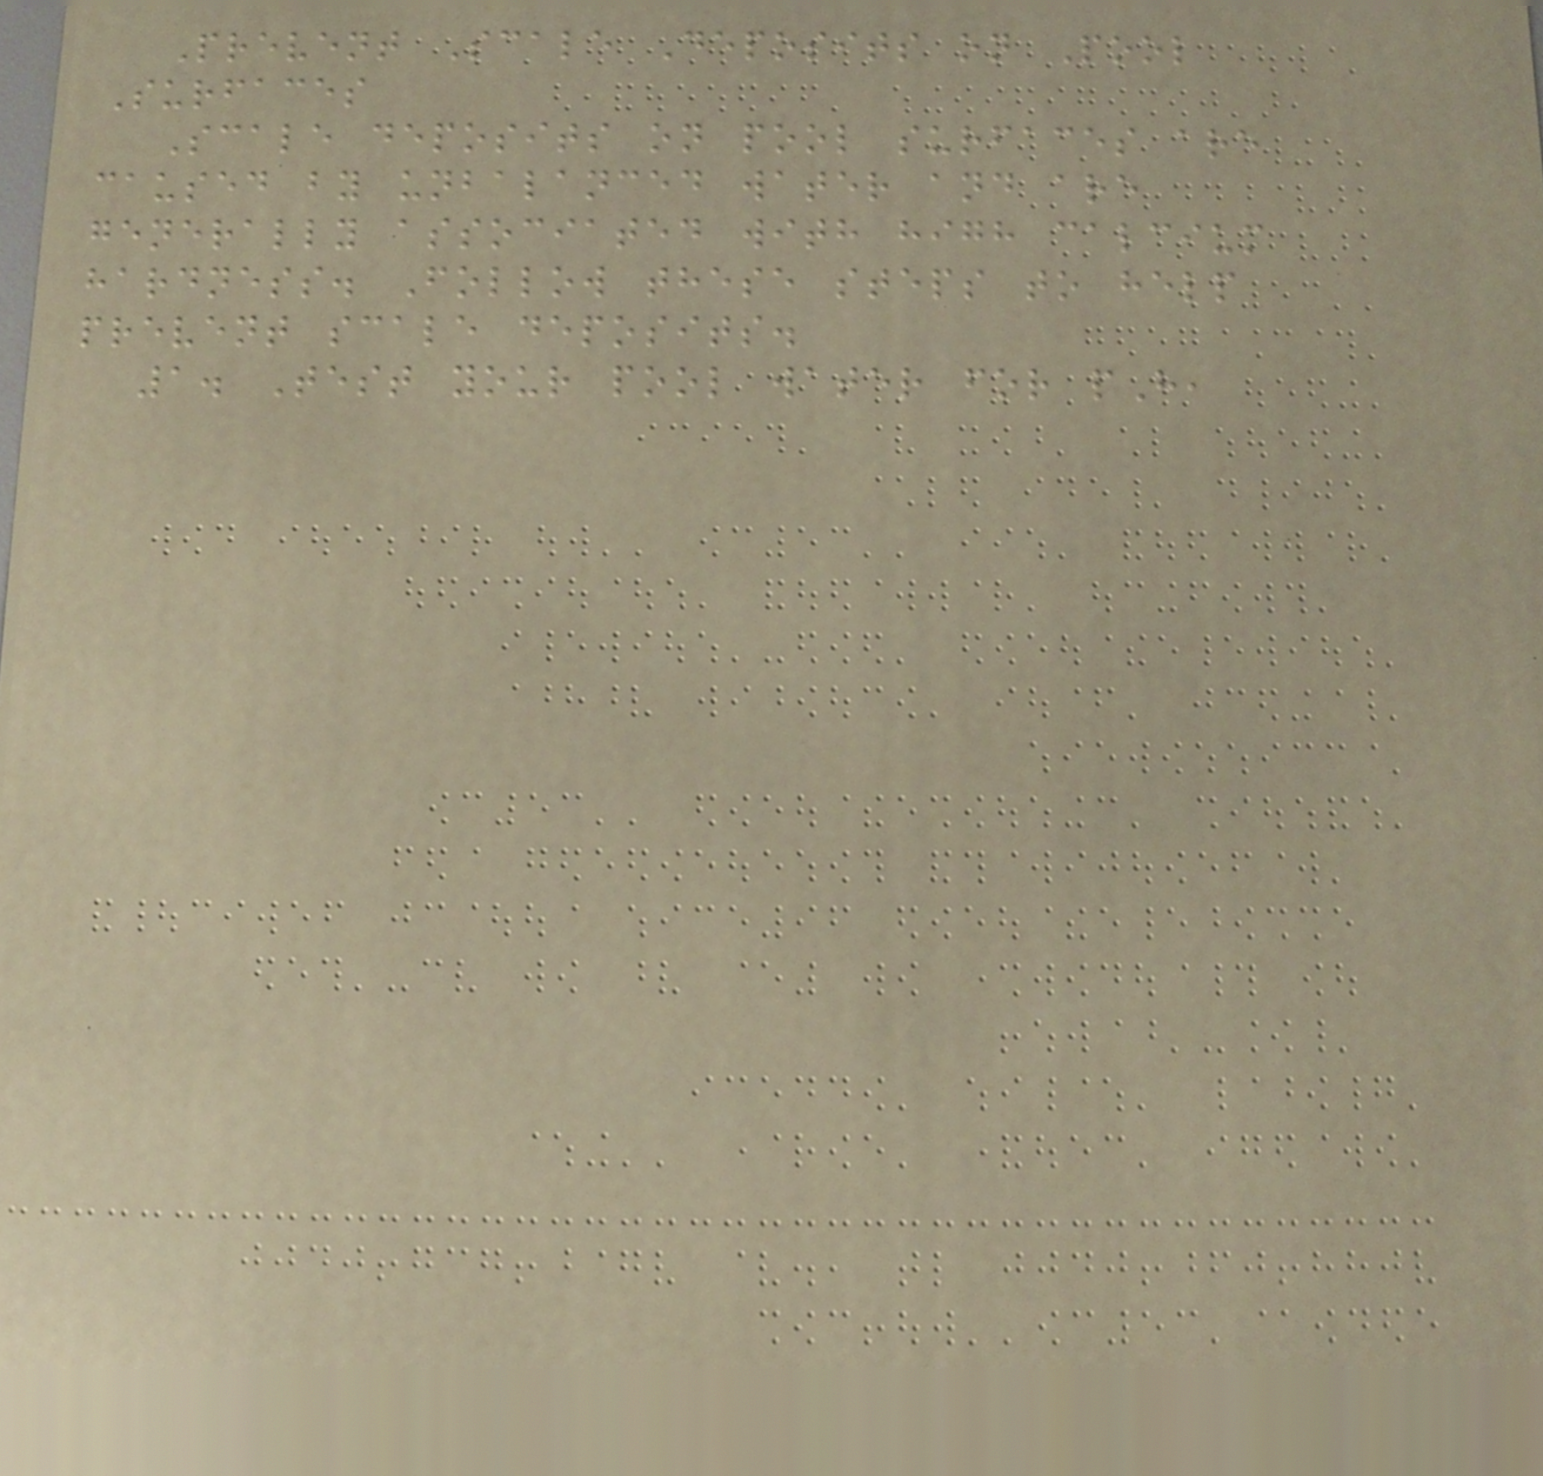Prevent Scale Deposits on Pool
Surfaces
Scale deposits on pool surfaces are
caused by unbalanced water and are
generally associated with high calcium
hardness. Follow these steps to help
prevent scale deposits.
1. Test your pool water for pH,
